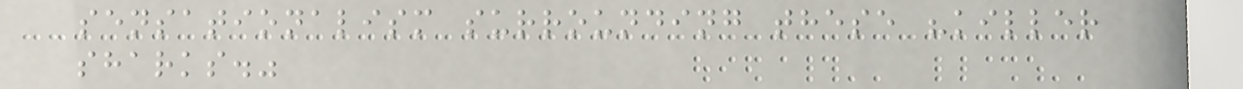sensationalism surrounding these "killer
sharks."
